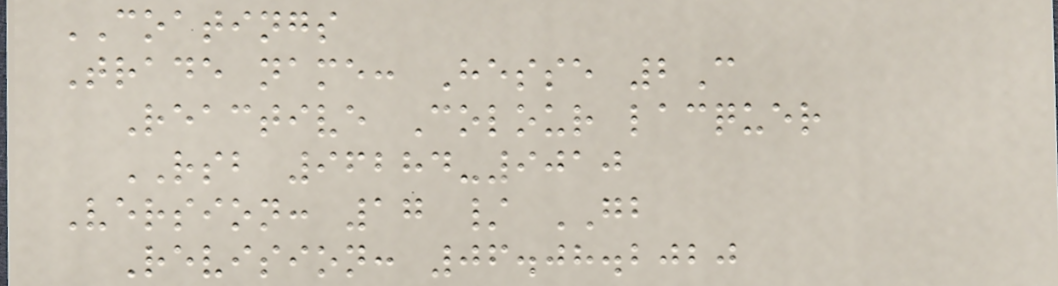COATINGS
Trade name: Hesse 2C
Reactive Colour lacquer
RSB 96284-9010
Version: 17 / GB
Revision: 06.08.2020
